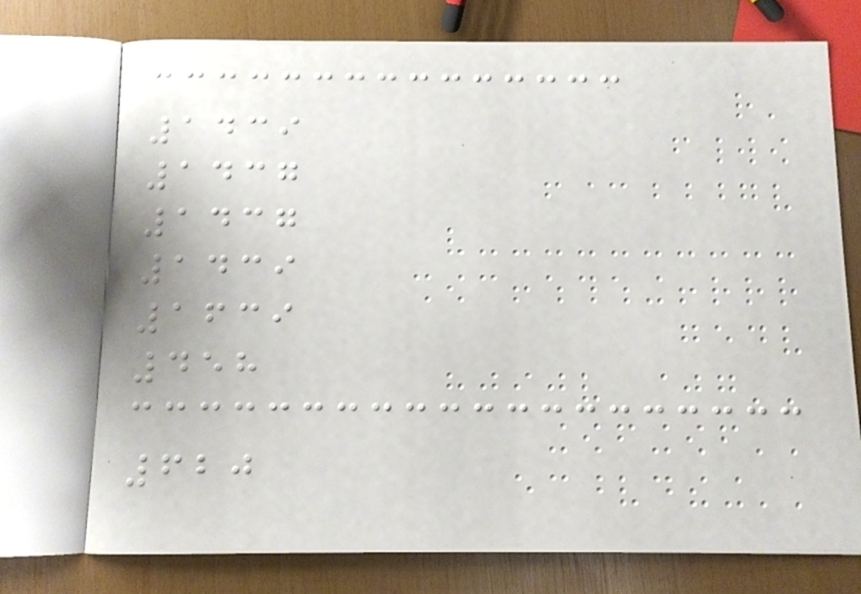1439
1437
1437
1439
1639
458
620
